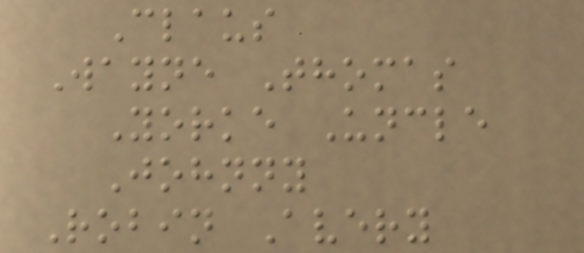Claus
Wayne Thomas
Yorke Uncle
Johnny
Robin Avery
